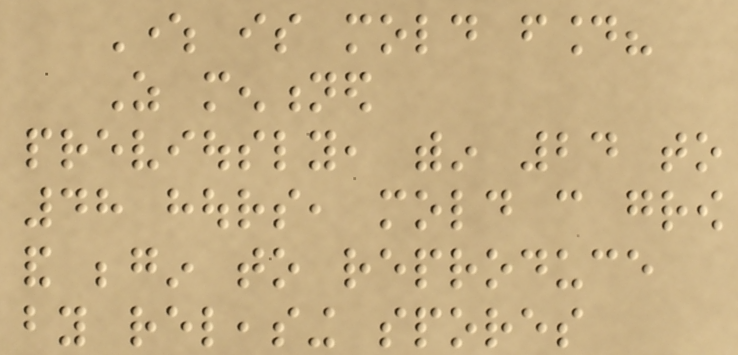Where is mold found?
As mentioned
previously, within 24 to
48 hours, mold can grow
and begin to reproduce
by releasing spores
